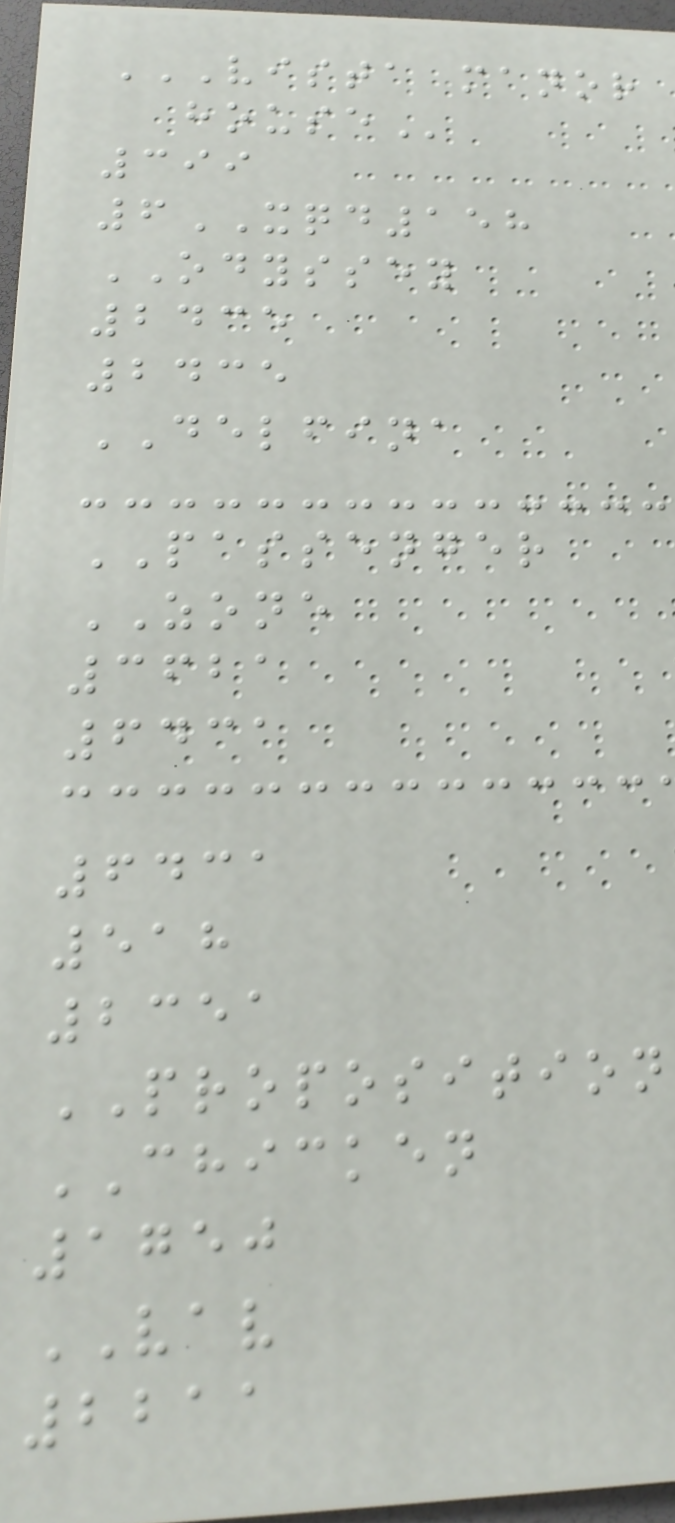VISTA MANOR
HOUSE
399
6XQD158
ODYSSEY
2435
2435
DELFINA
PASSENGER
ZONE
3621
6431
6431
518
2351
PROPOSITION
CHICKEN
1750
VAV
2211
